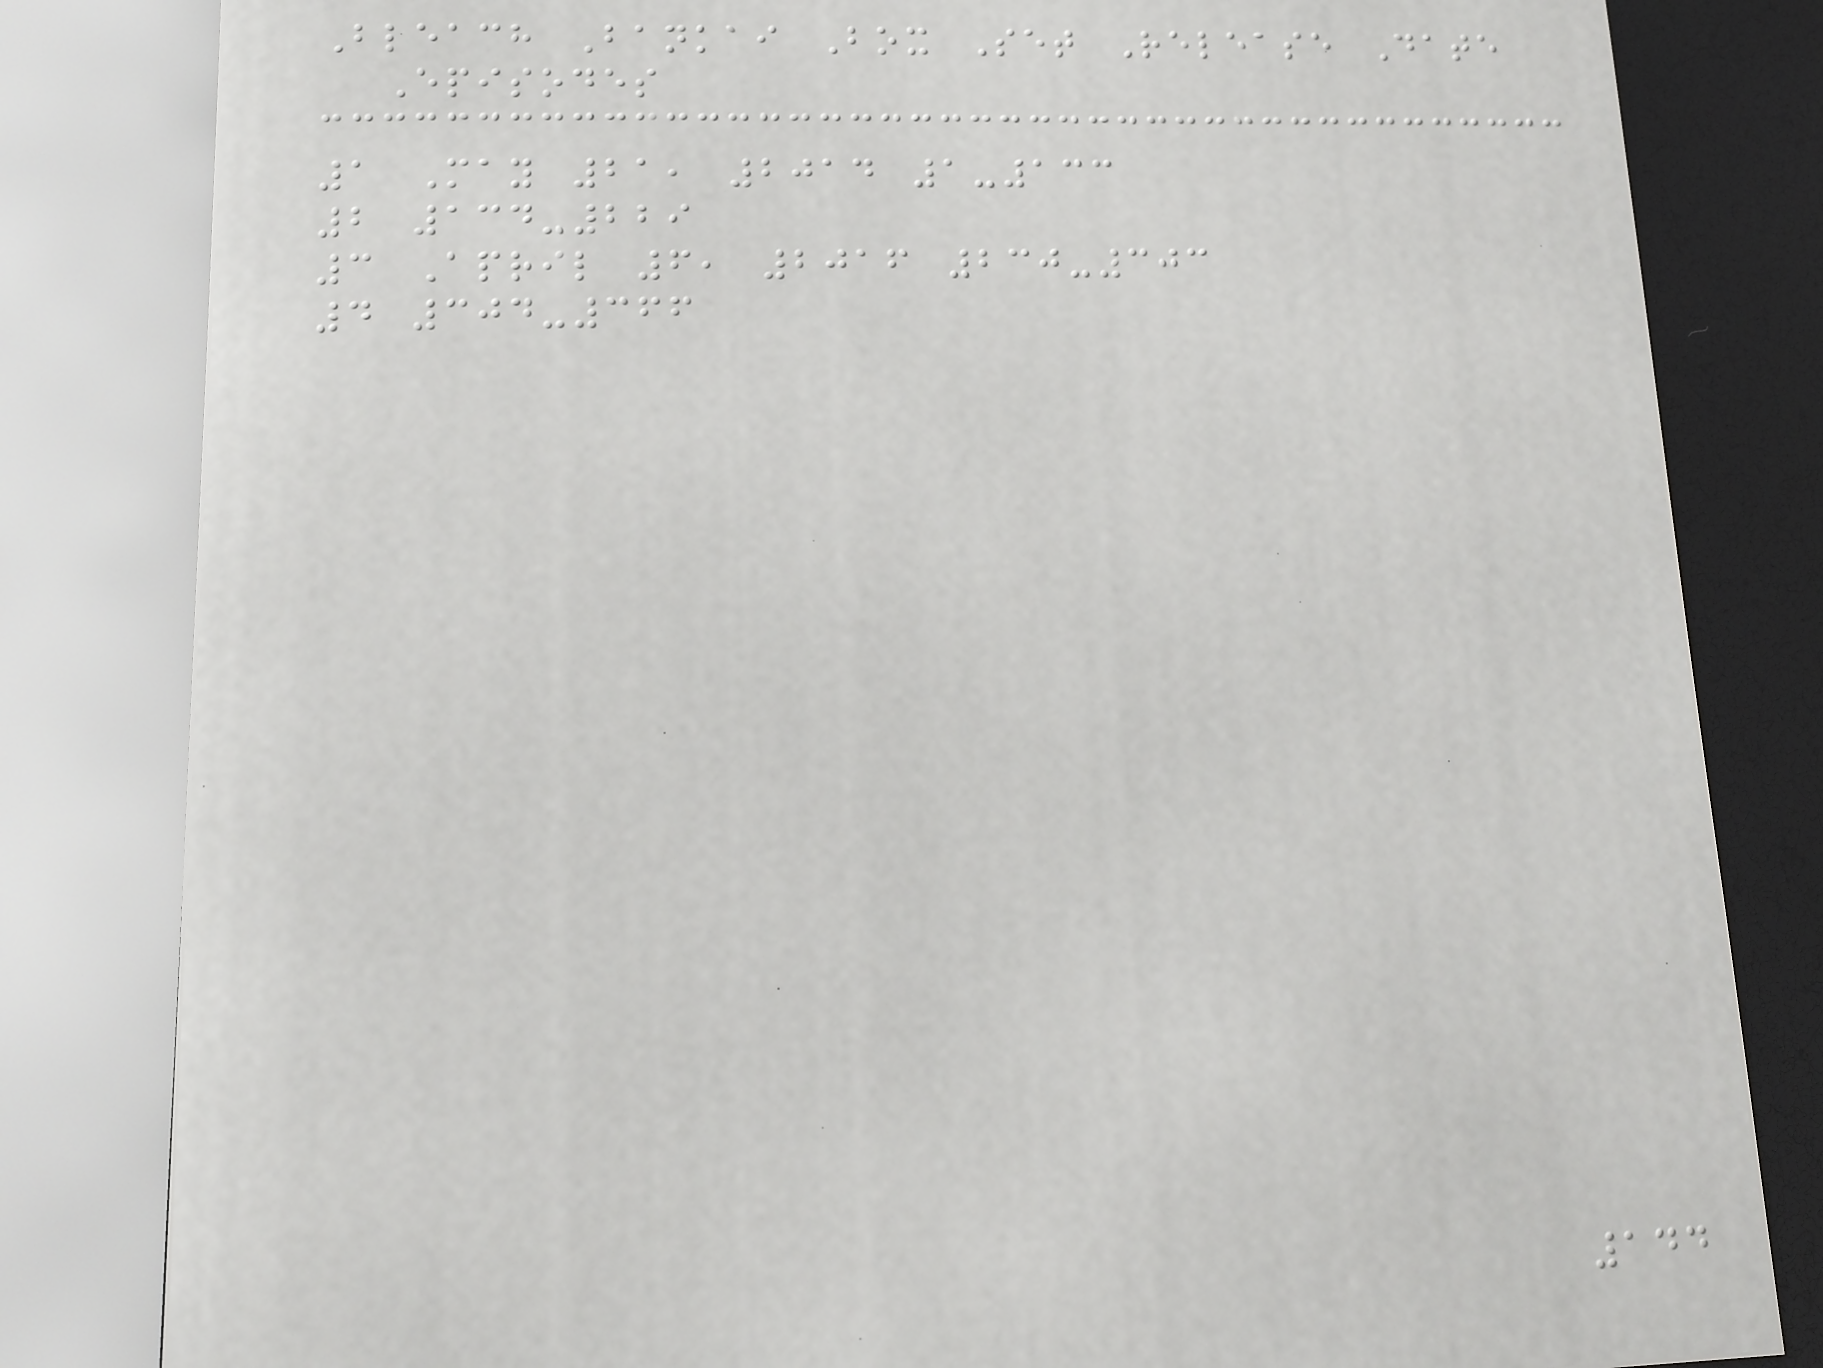Bleach Bankai Box Set Release Date
Episodes
1 May 21, 2014 1-133
2 134-229
3 April 6, 2016 230-303
4 304-366
144
